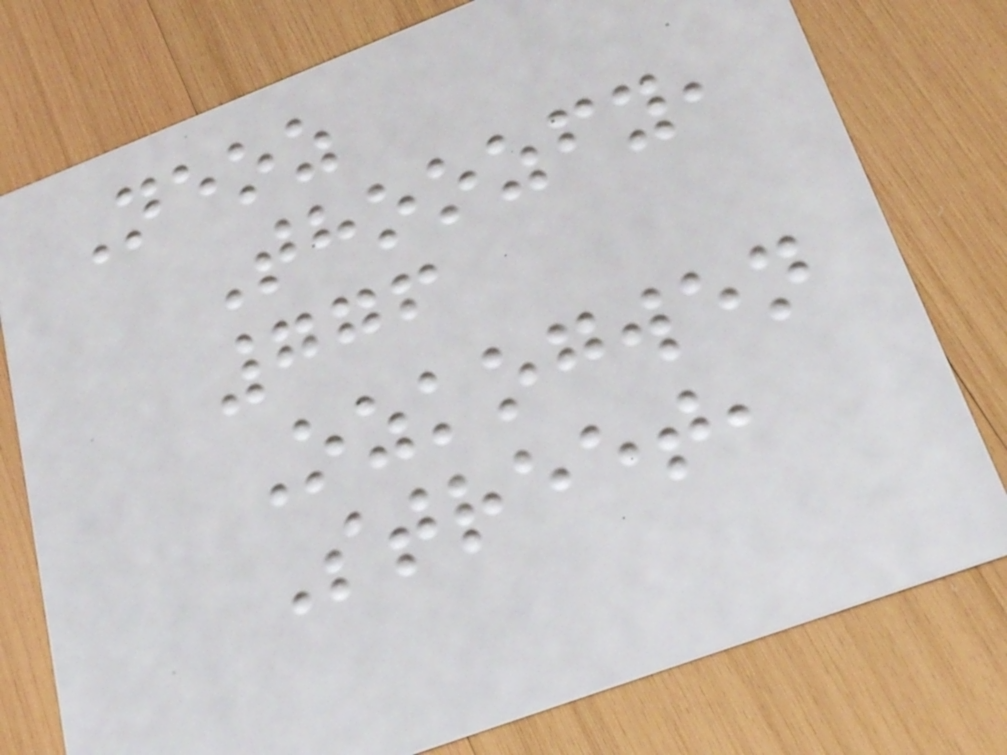Neoz
Thoozfy,
776
Ozkogwen
Street,
